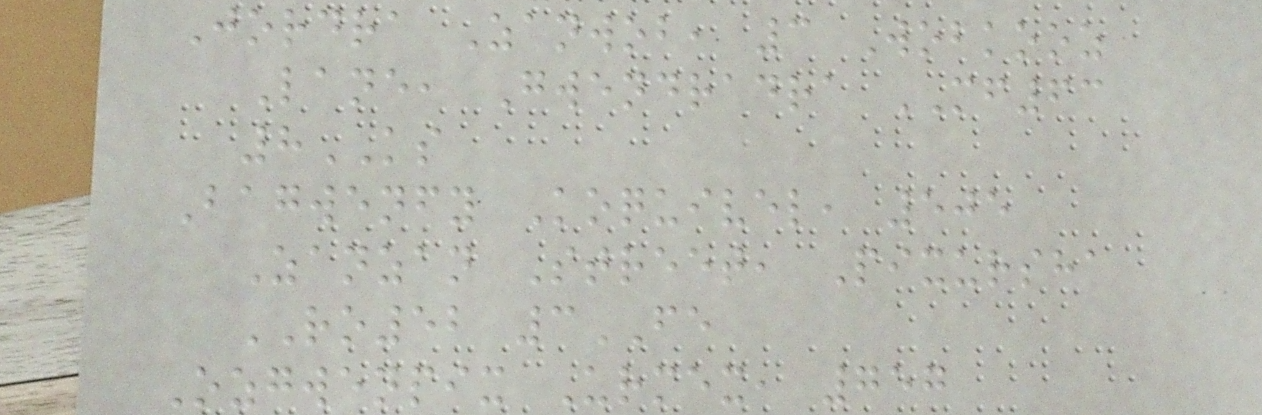Jordra Zanwob, 3 Wobkooz
Lane, Gwendradra MF63
8KS
Bagwenfy Koquivel, 505
Zanzan Street, Pixursha
RO52 3FE
Ozgwenpix Urmex, 757
